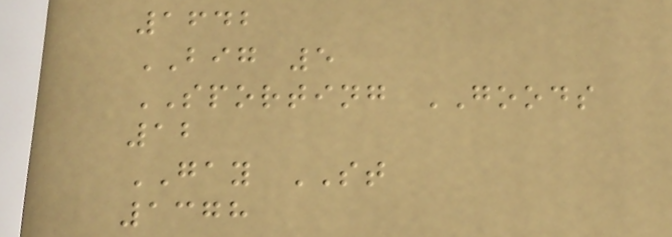1642
BIG 5
SPORTING GOODS
12
GAY ST
1378
